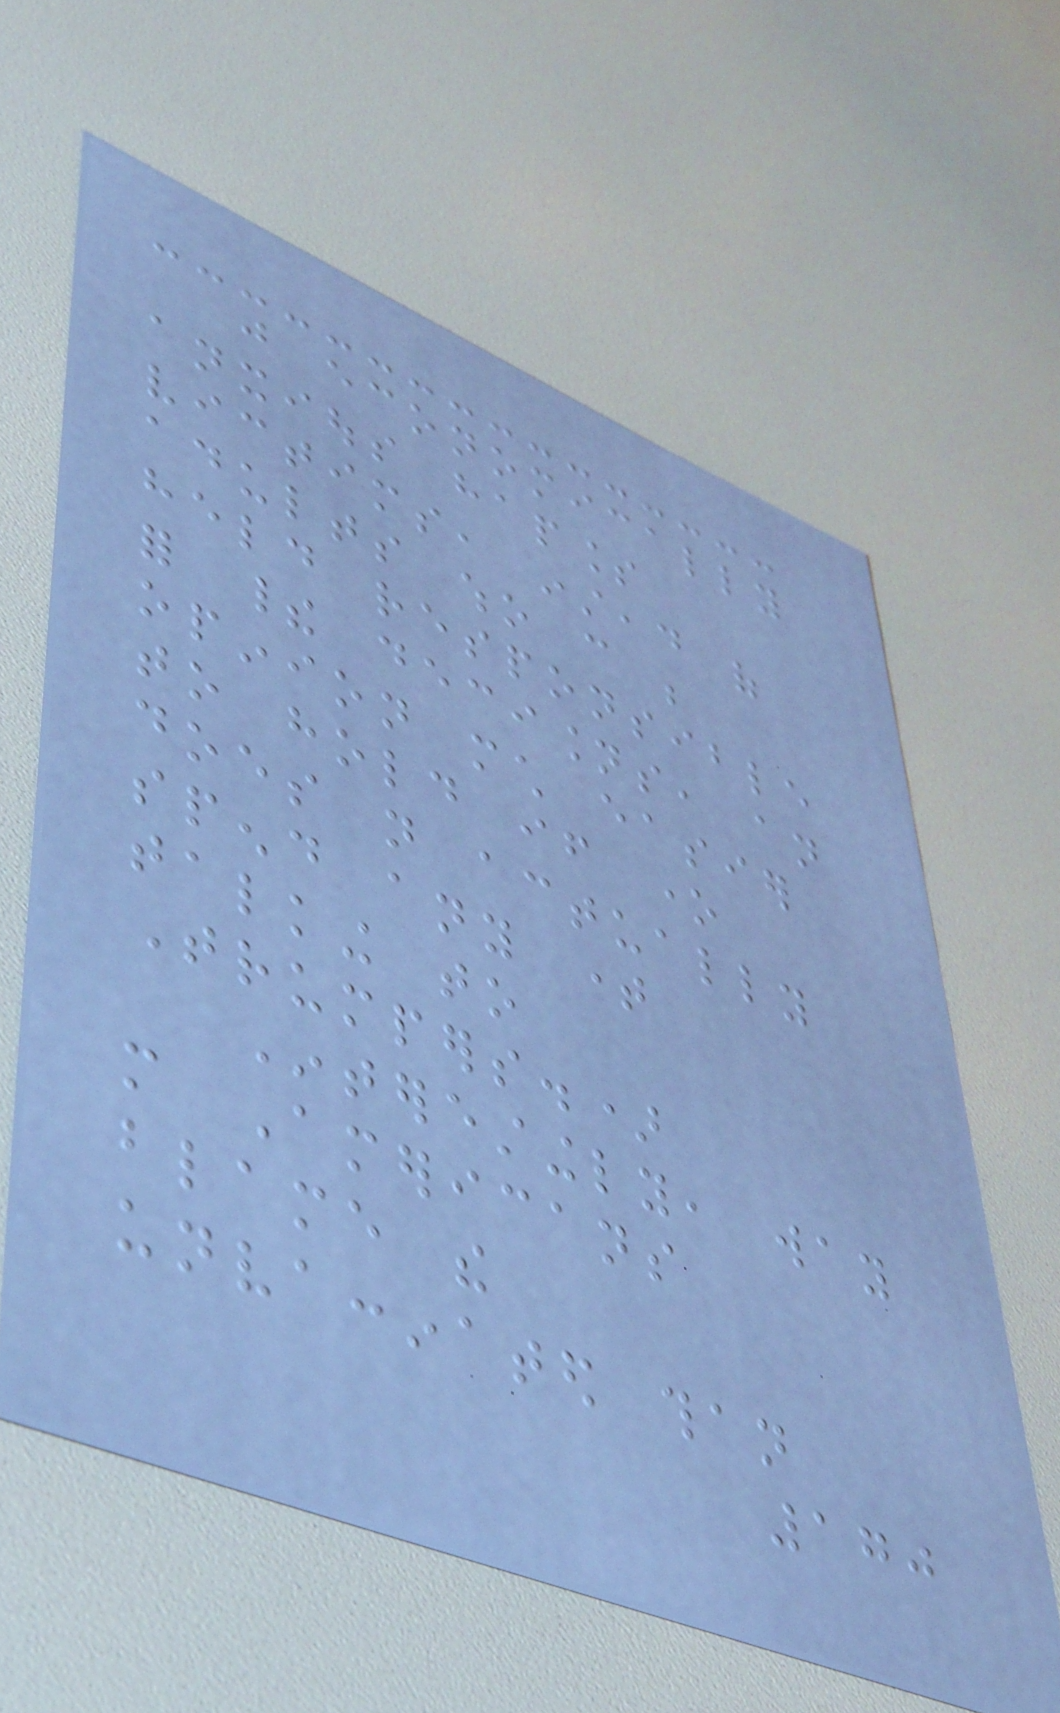just economically
anxious hapless
victims, instead of
adults who can be
held responsible
for their decisions, an
opinion much easier
to hold if one
does not actually
spend any time
talking to
Trumpers.)
Interestingly, way
more Americans
blame the
unvaccinated than
170
